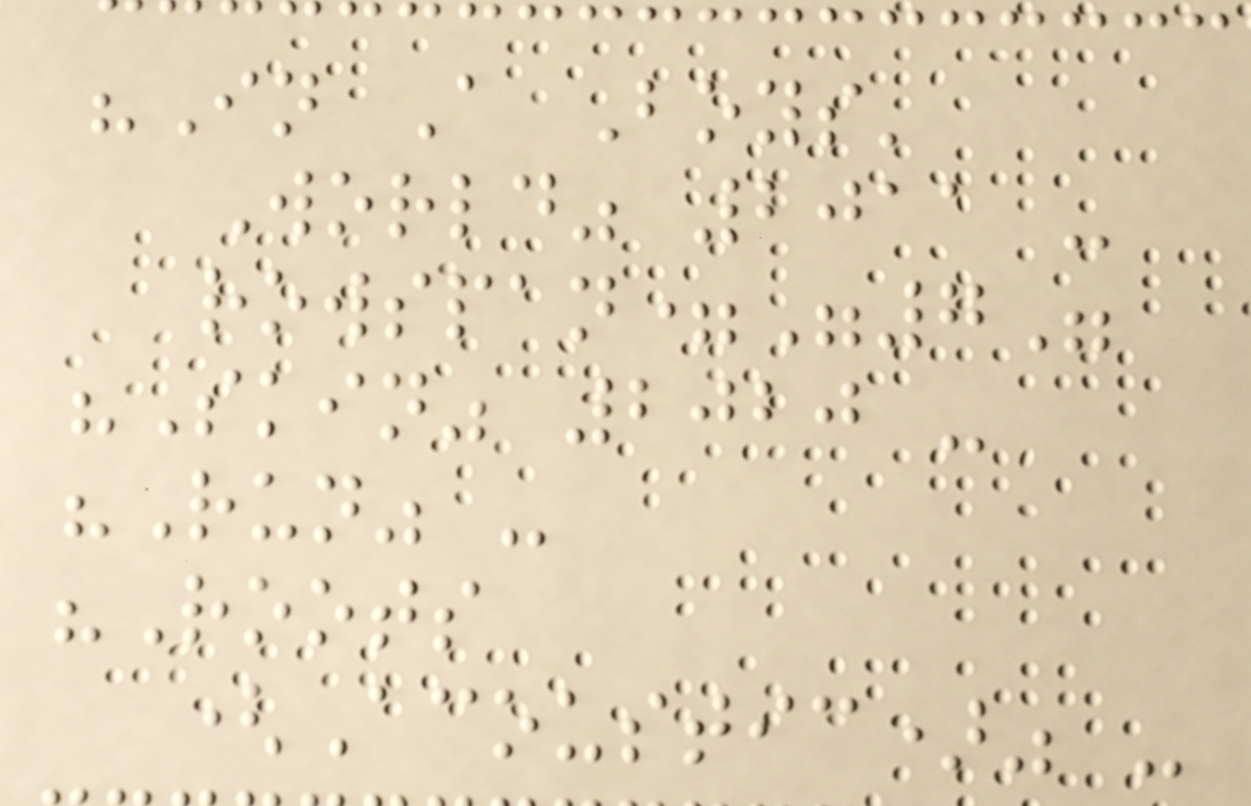"In A Boys'
World" 2011 -
rowspan="7"
"Skin" 2020 -
"Run" -
"Roots
(Acoustic)" -
